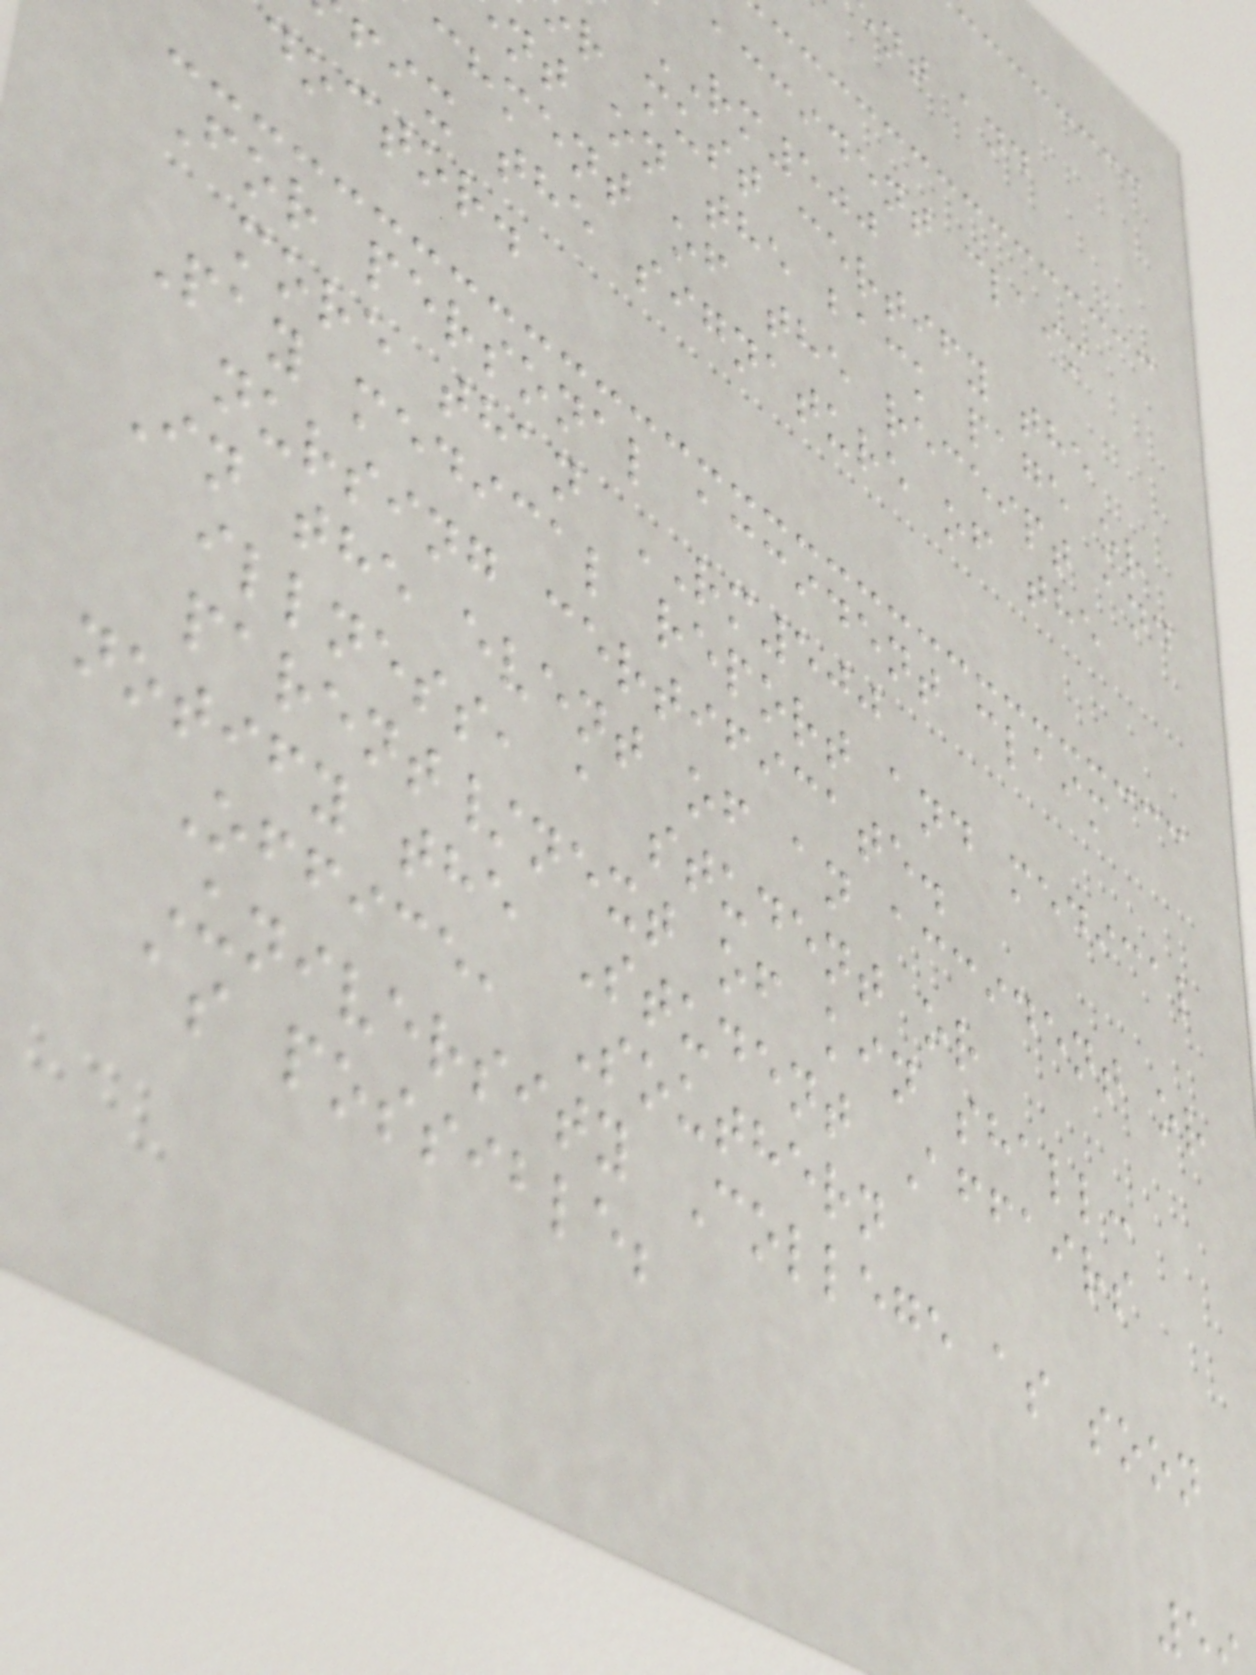accident claim
RM500
r must certify the
nt on the back page or
chment of the receipt and
fix the signature of the
doctor.
For personal accident claim
more than RM500
Pay medical report and medical
nursing certificate.
In the event of an accident or
illness, a student or
parent/next of kin shall:
notify the Student Affairs
Office, Southern
University College as soon
as possible;
